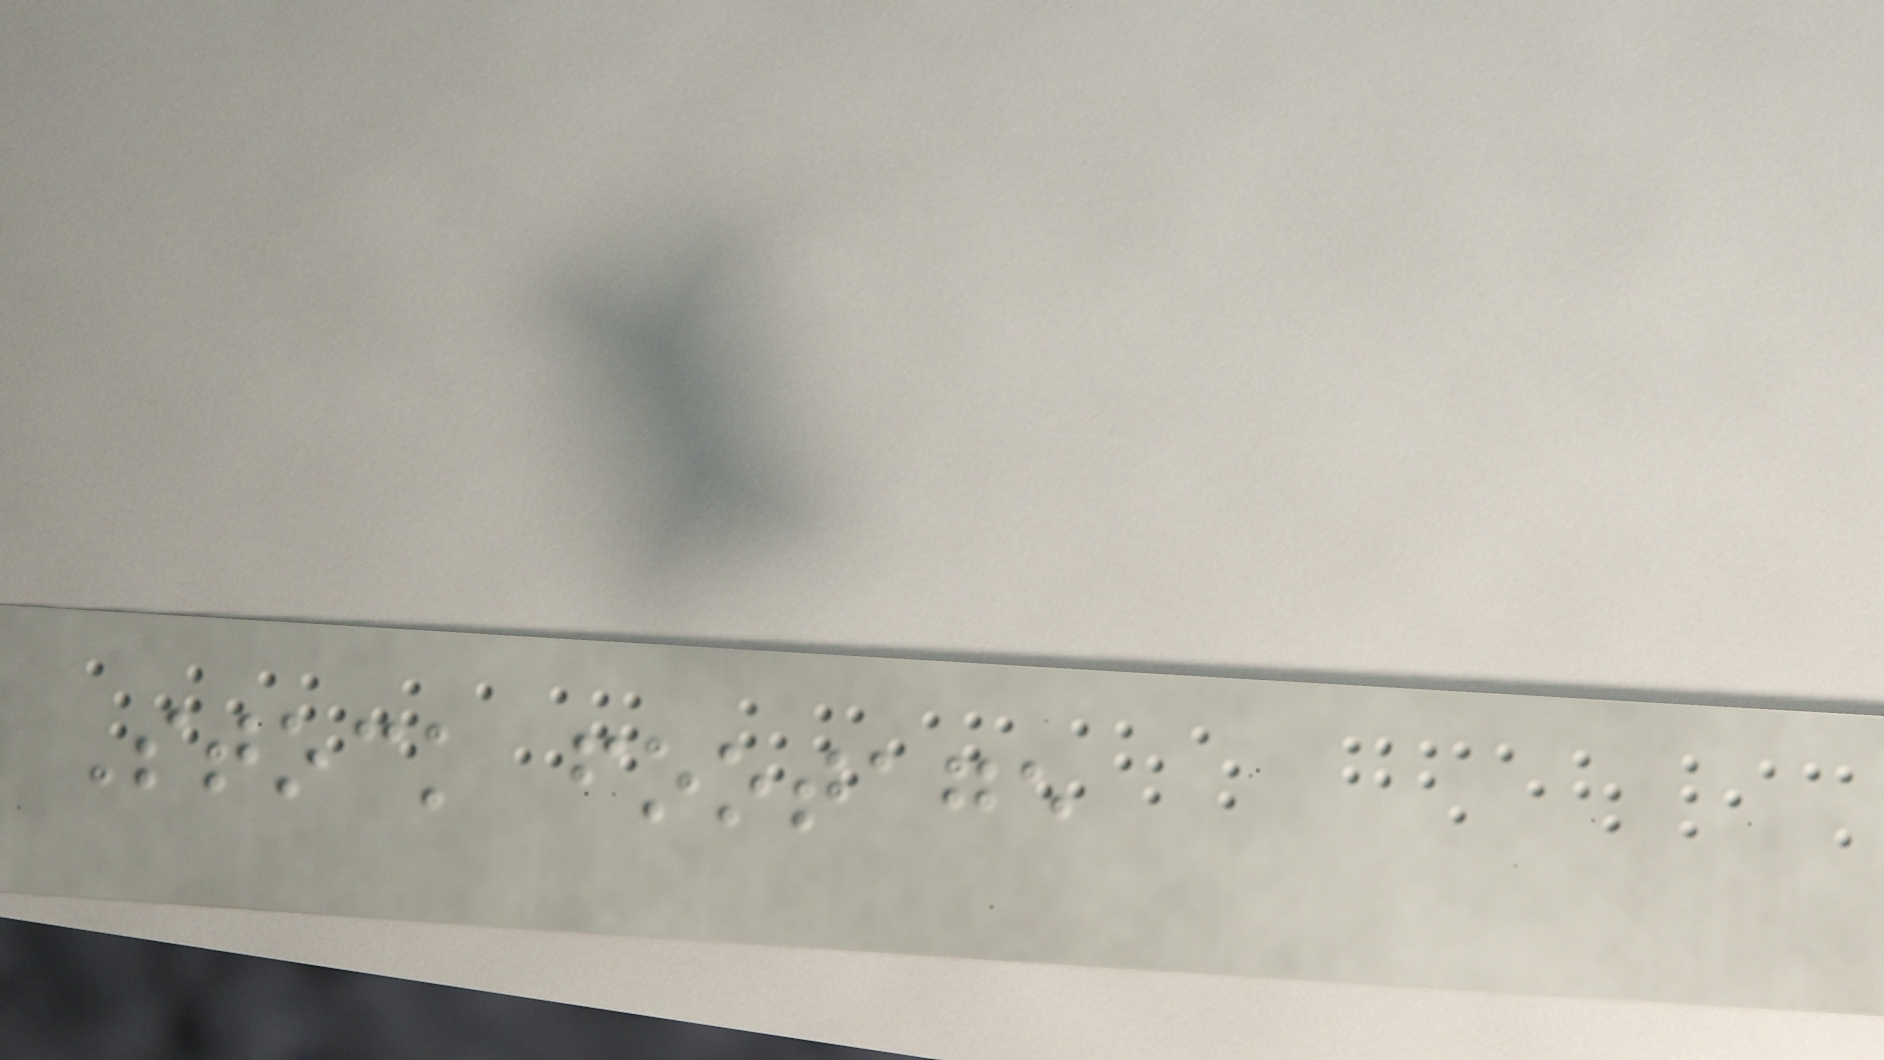Stock footage
